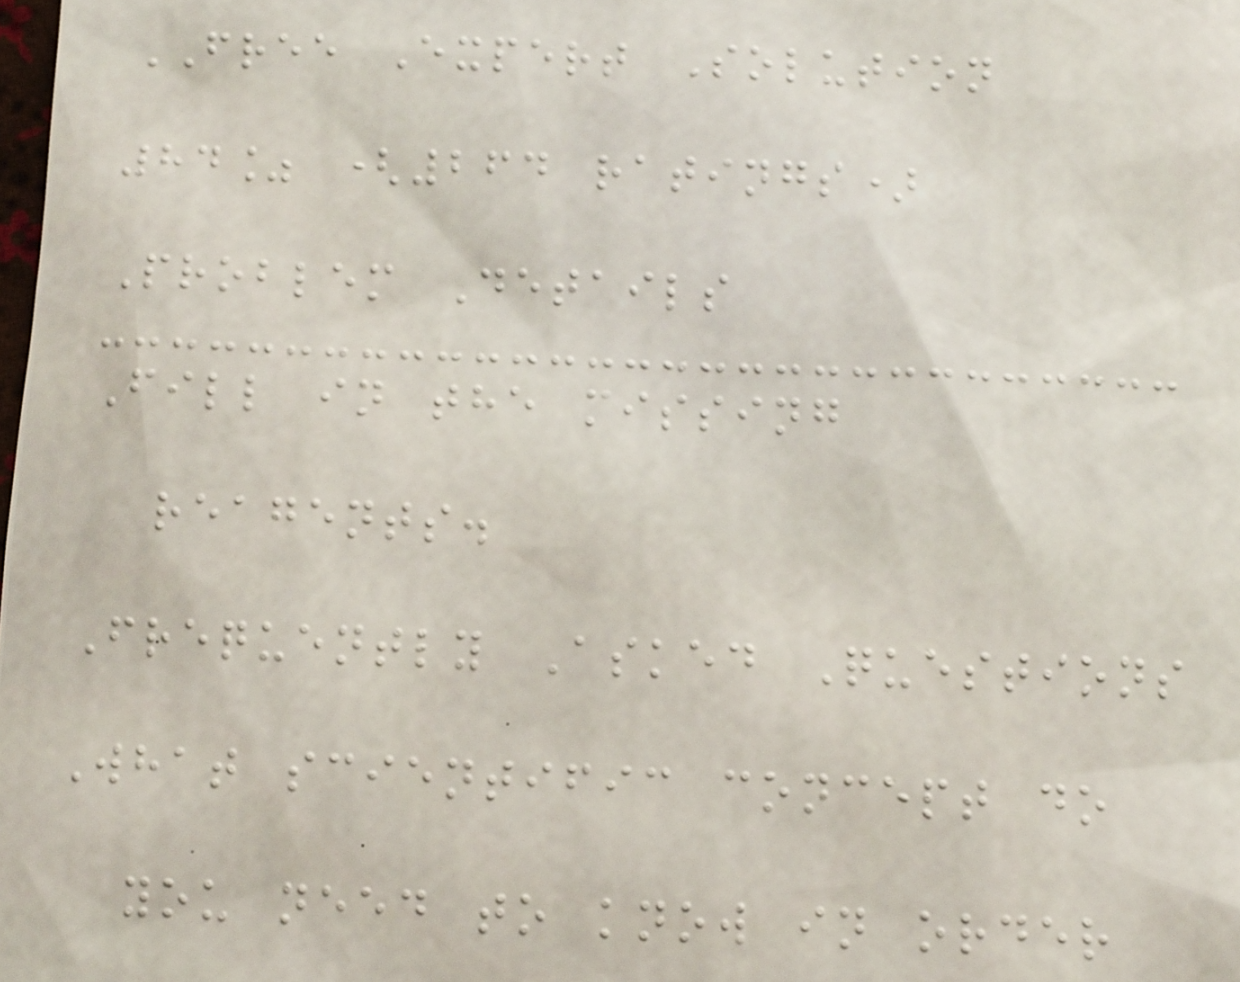FREE Expert Solution
84% (264 ratings)
Problem Details
Fill in the missing
reagents.
Frequently Asked Questions
What scientific concept do
you need to know in order
